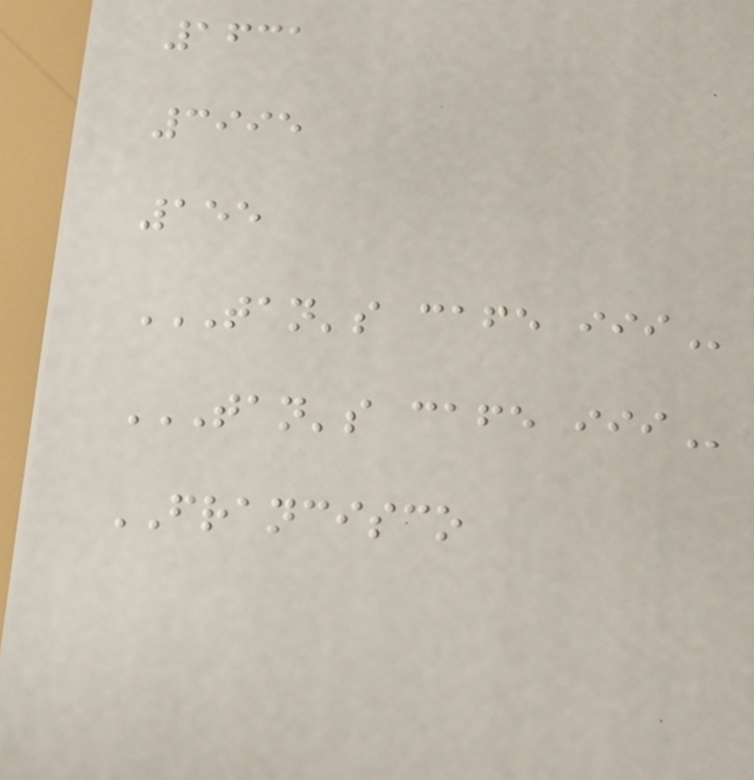1631
3995
155
TAN'S CAFE III
TAN'S CAFE III
FRANCISCO
